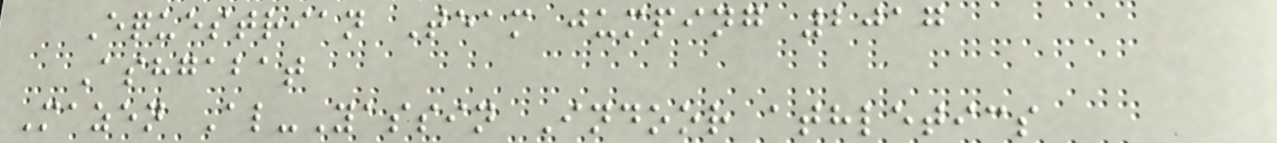Equestrian Team jumping 2017
Ashgabat
Mazen Al-Yassin Indoor athletics
